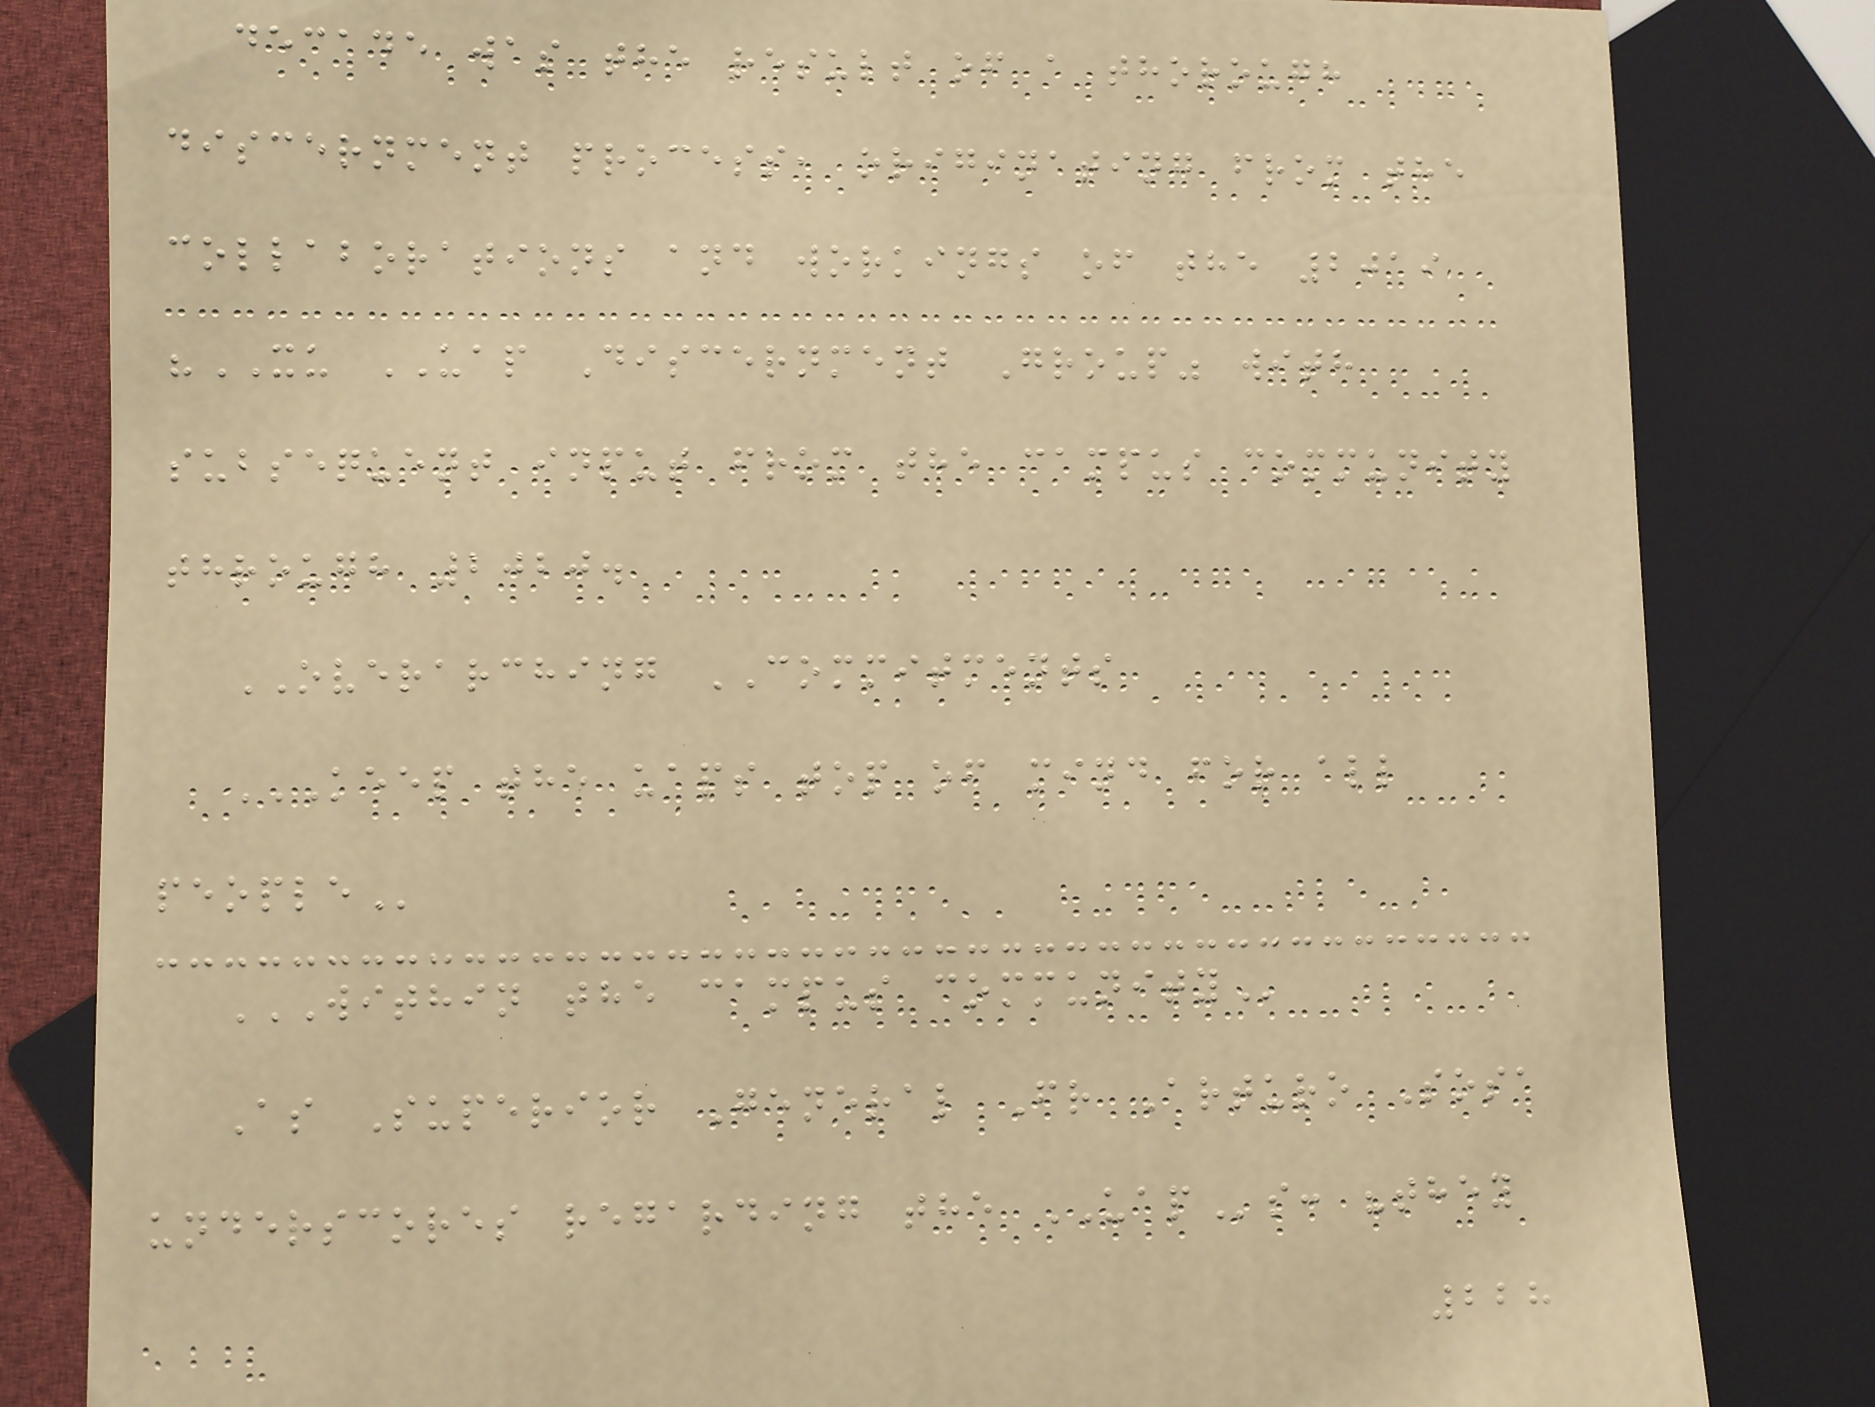decade was the result of a thorough
discernment process, originating from the
collaborations and workings of the 2019
"XU UAP Discernment Group" with
subsequent input from the campus community
through 2020.
OVERARCHING COMMITMENTS
KEEP THE UAPS TOP OF MIND FOR ALL
PEOPLE
WITHIN THE CAMPUS COMMUNITY
As Superior General Fr Arturo Sosa
underscores regarding the UAPs: "they
228
